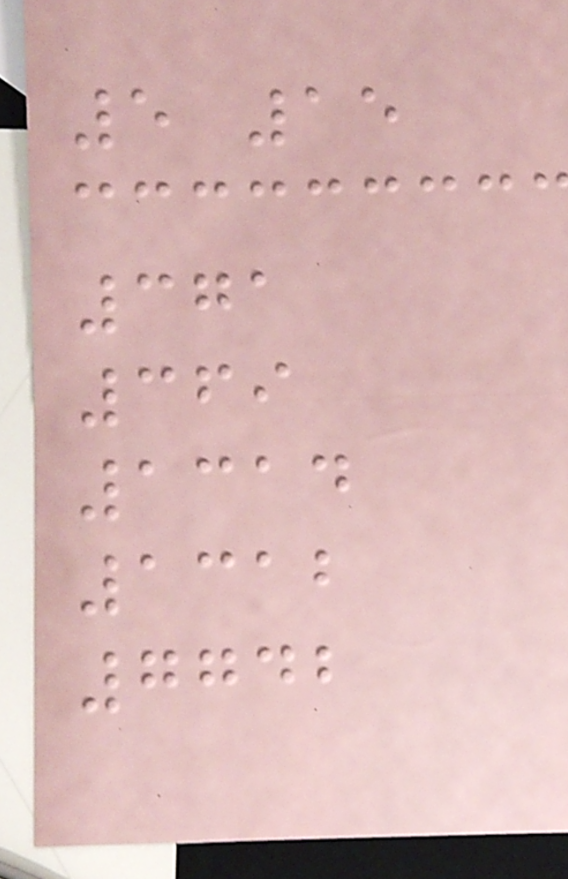5 15
371
369
1314
1312
7742
